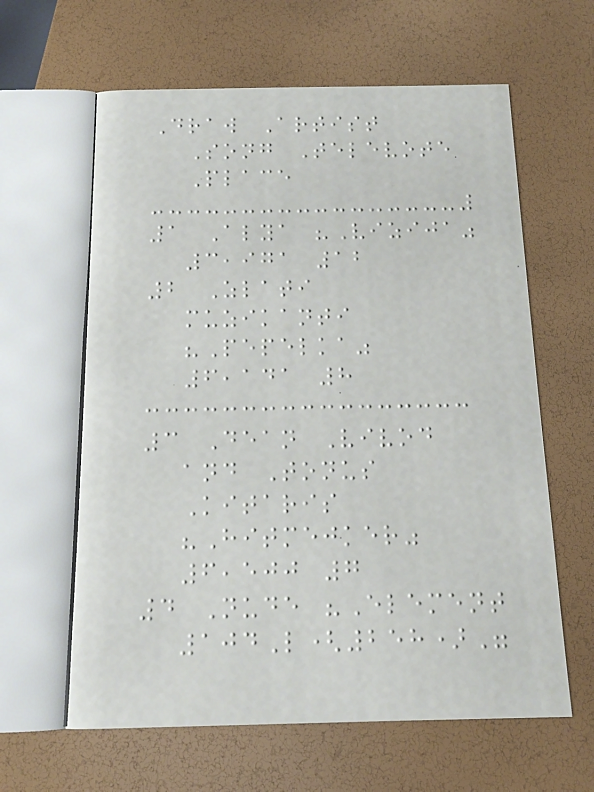Draw Artist
Song Televote
Place
1 Alya "Vizija"
3,971 12
2 Zlati
muzikanti
"Pepelka"
6,141 8
3 Dean Vivod
and Tonus
Kitaris
"Hitmejker"
6,500 7
4 Nude "Element
104L(258)"
